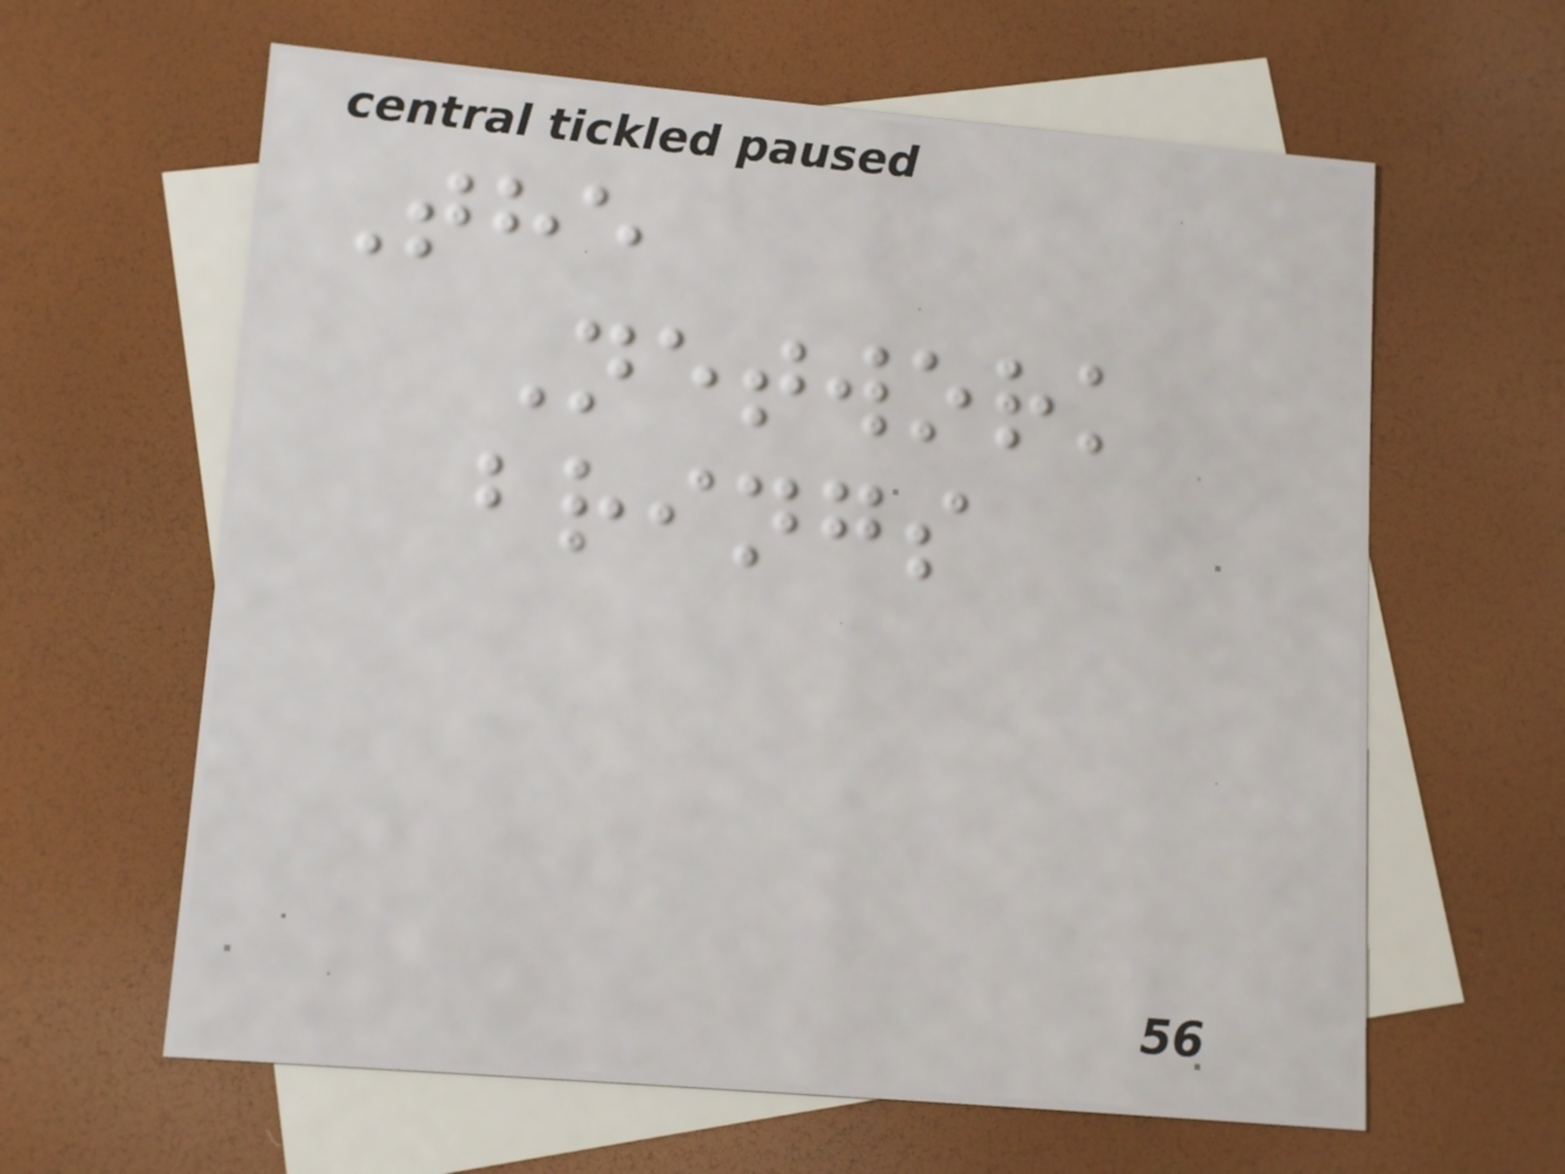The
Network
brings
